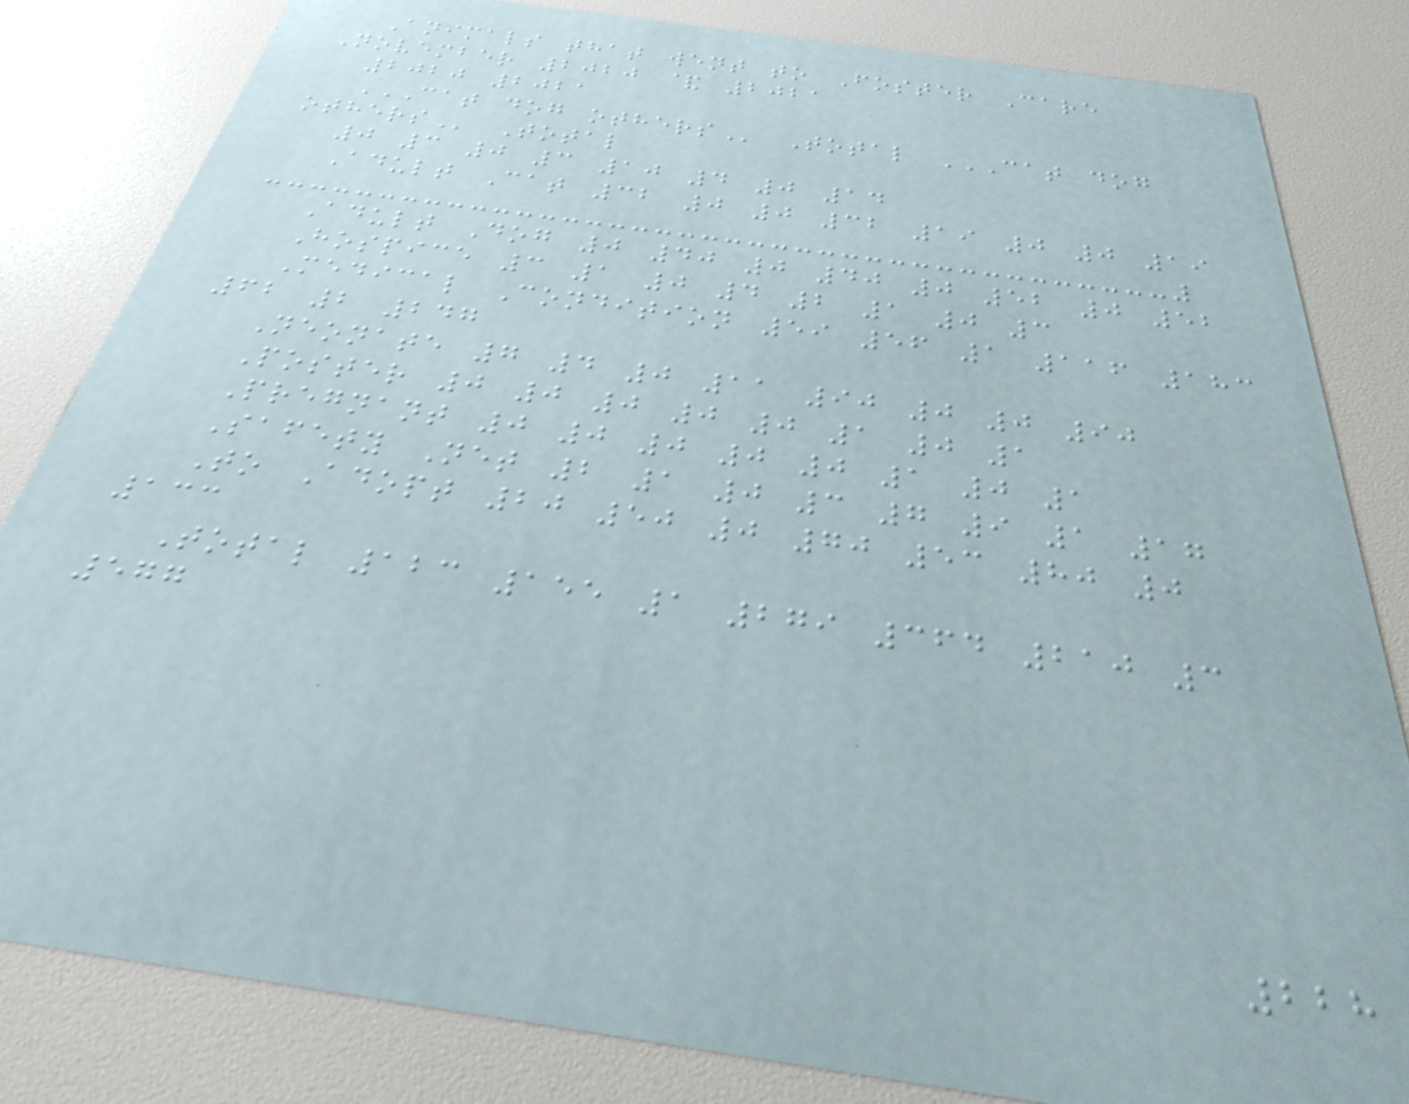Animals that went to Foster Care
November 2020 & 2021
2020 2021
CAT DOG OTHERS Total CAT DOG
OTHERS Total
0 3 0 3 10 4 0 14
Adult Cat 32 0 0 32 19 0 0 19
Adult Dog 0 40 0 40 0 52 0 52
Hospice 3 1 0 4 2 1 0 3
Medical Condition 59 56 1 116 183
62 2 247
Neonate 7 4 0 11 90 0 0 90
Poster 0 0 0 0 0 1 0 1
Pregnant 0 0 0 0 0 1 0 1
Safety Net 2 1 0 3 7 9 1 17
To Adopt 20 50 0 70 53 80 0
133
Total 123 155 1 279 364 210 3
577
228
